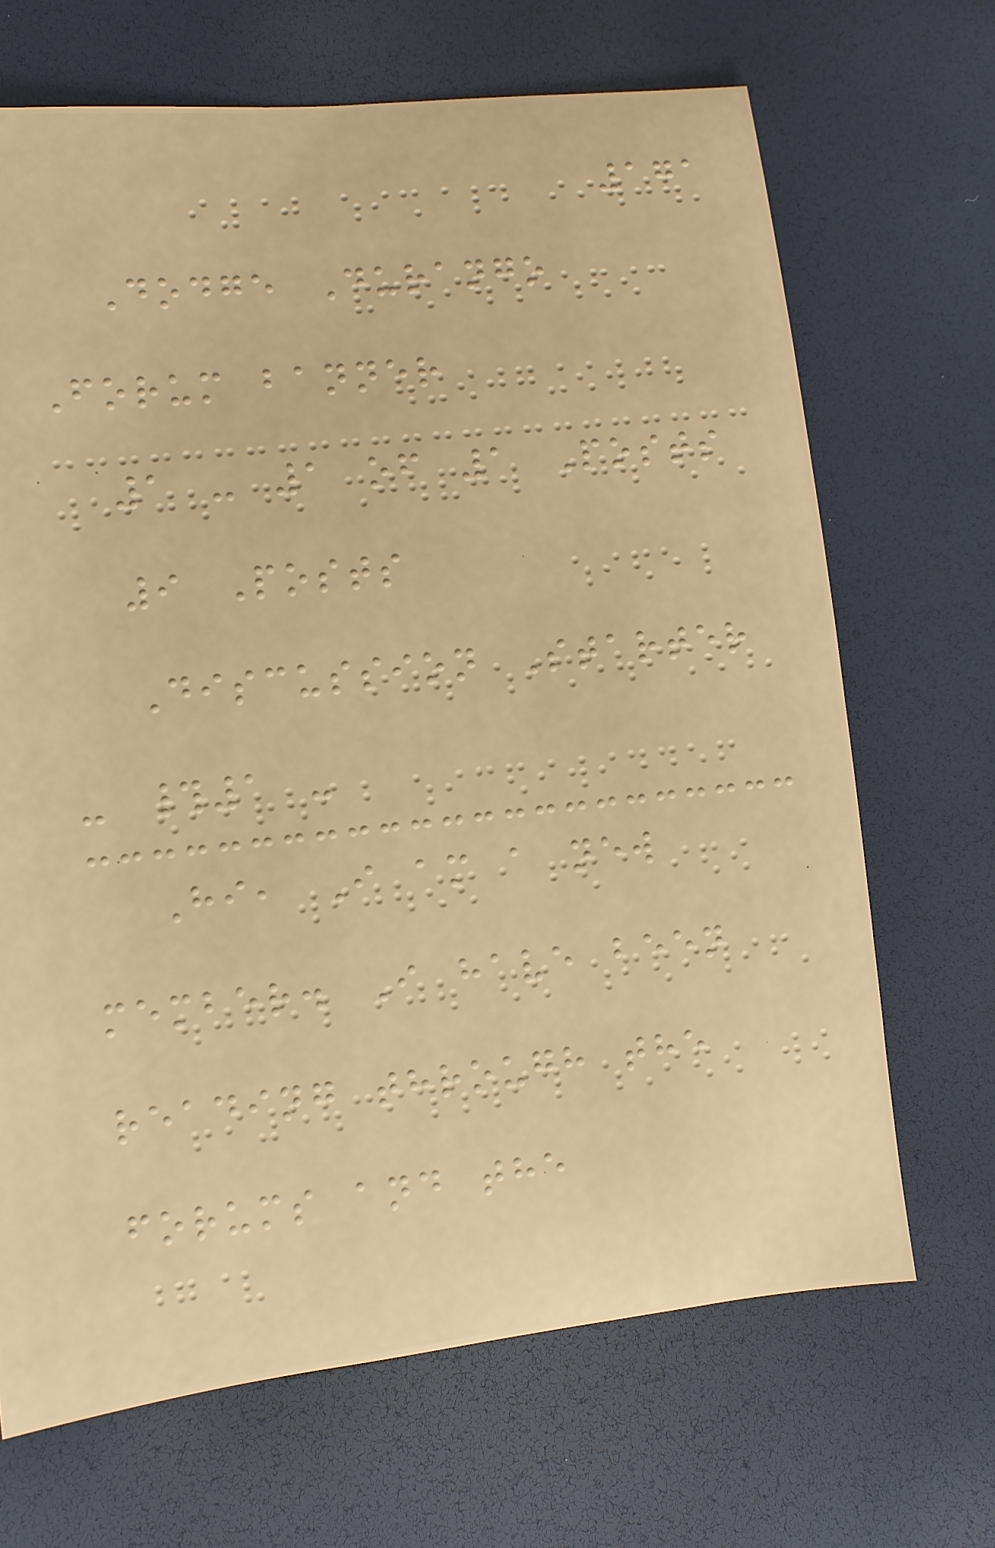171
Dodge Durango
Forum banner
1 - 1 of 1 Posts
9 Posts
Discussion Starter
- #1 -
Hi, I am a new
member. I have been
reading through the
forums and the
